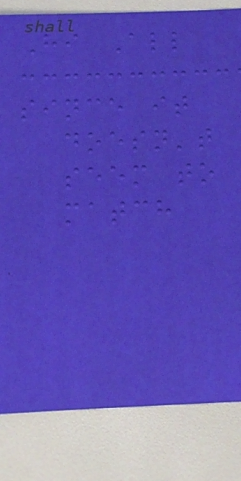Hi All
since it
doesn't
seem to
match
